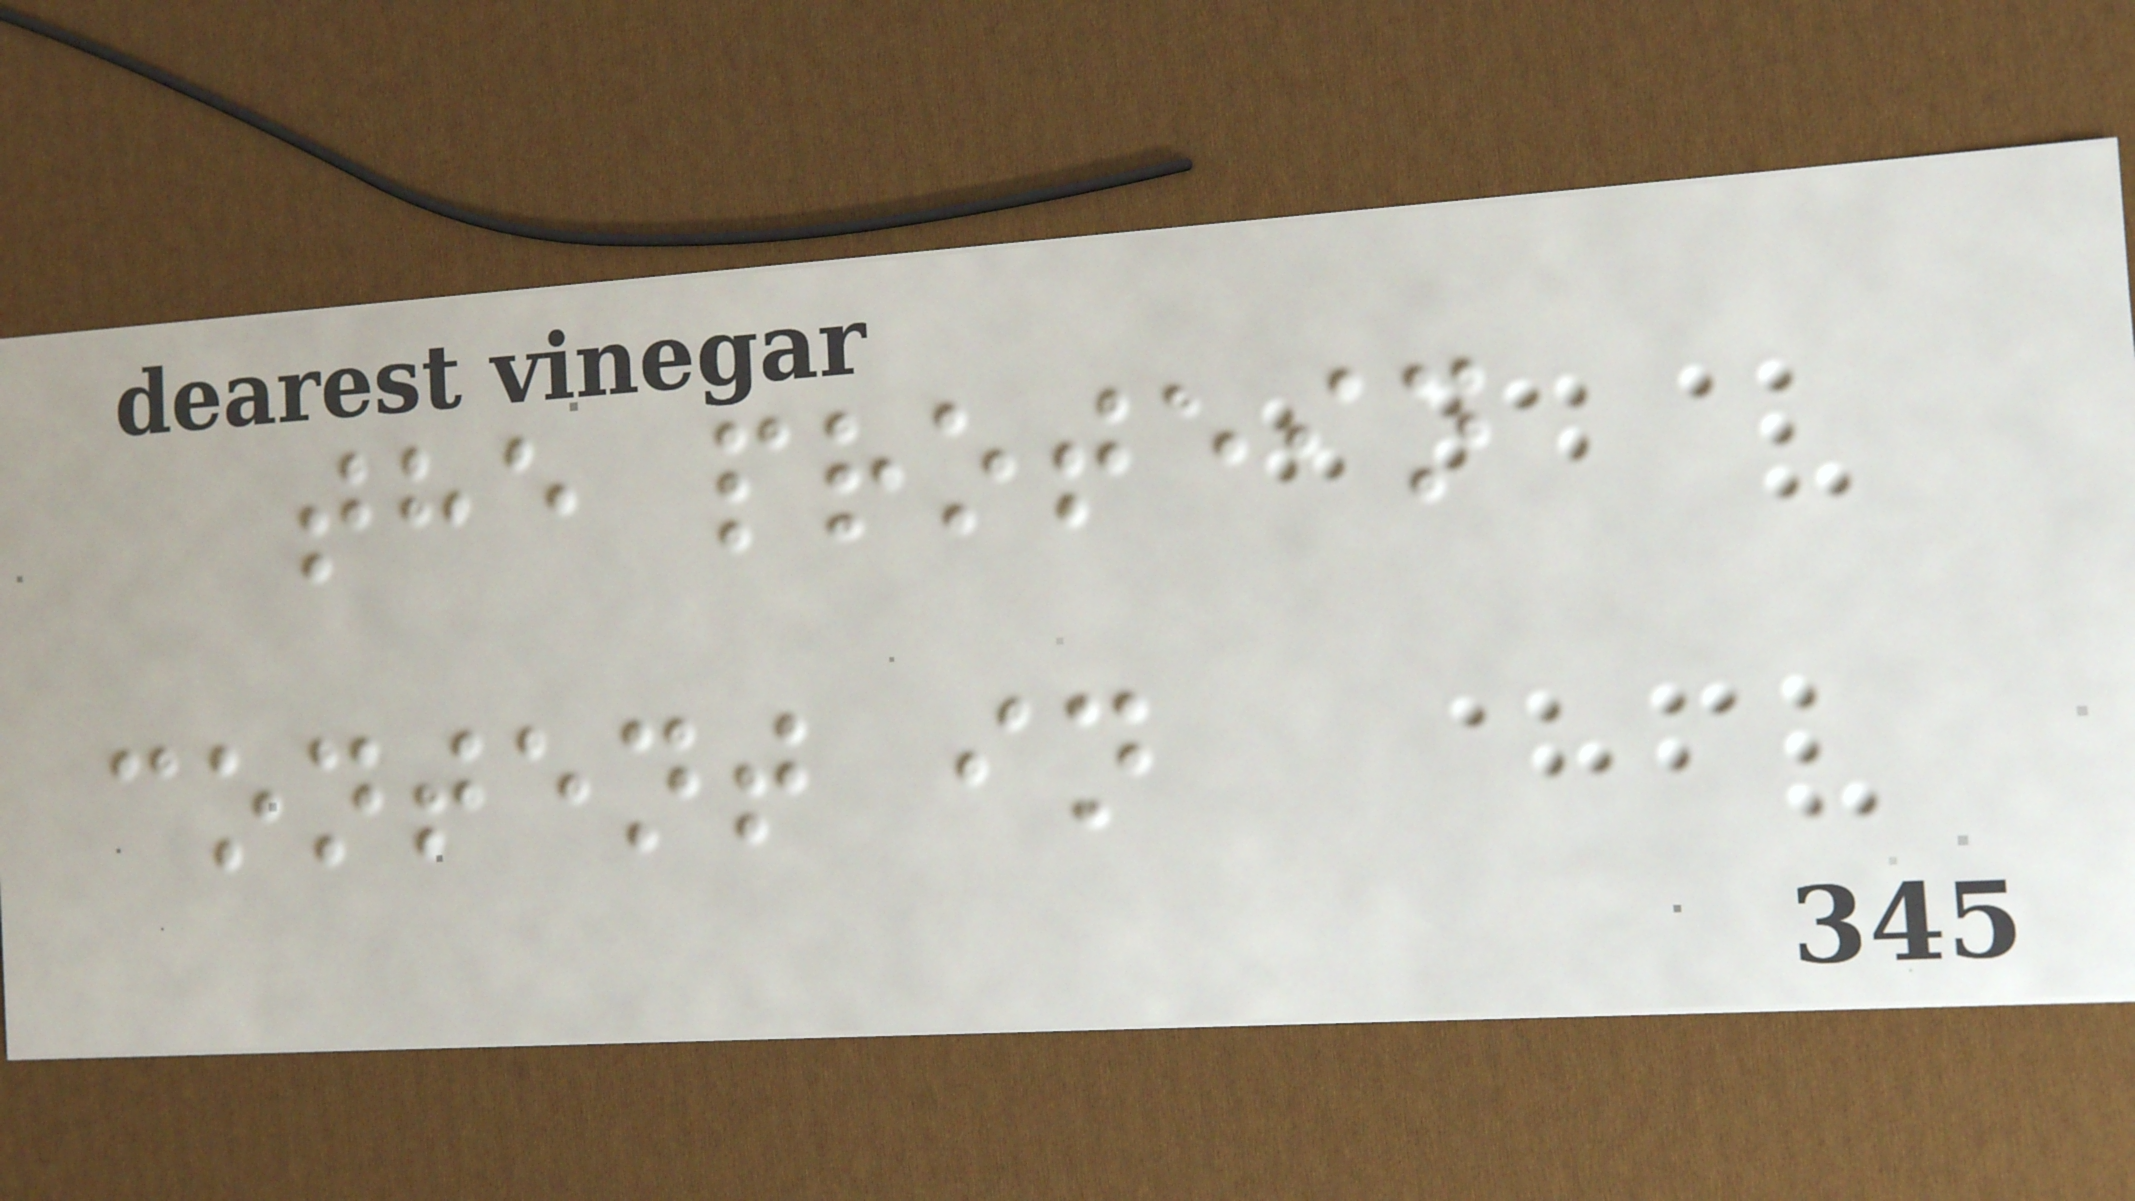the protein
content in
